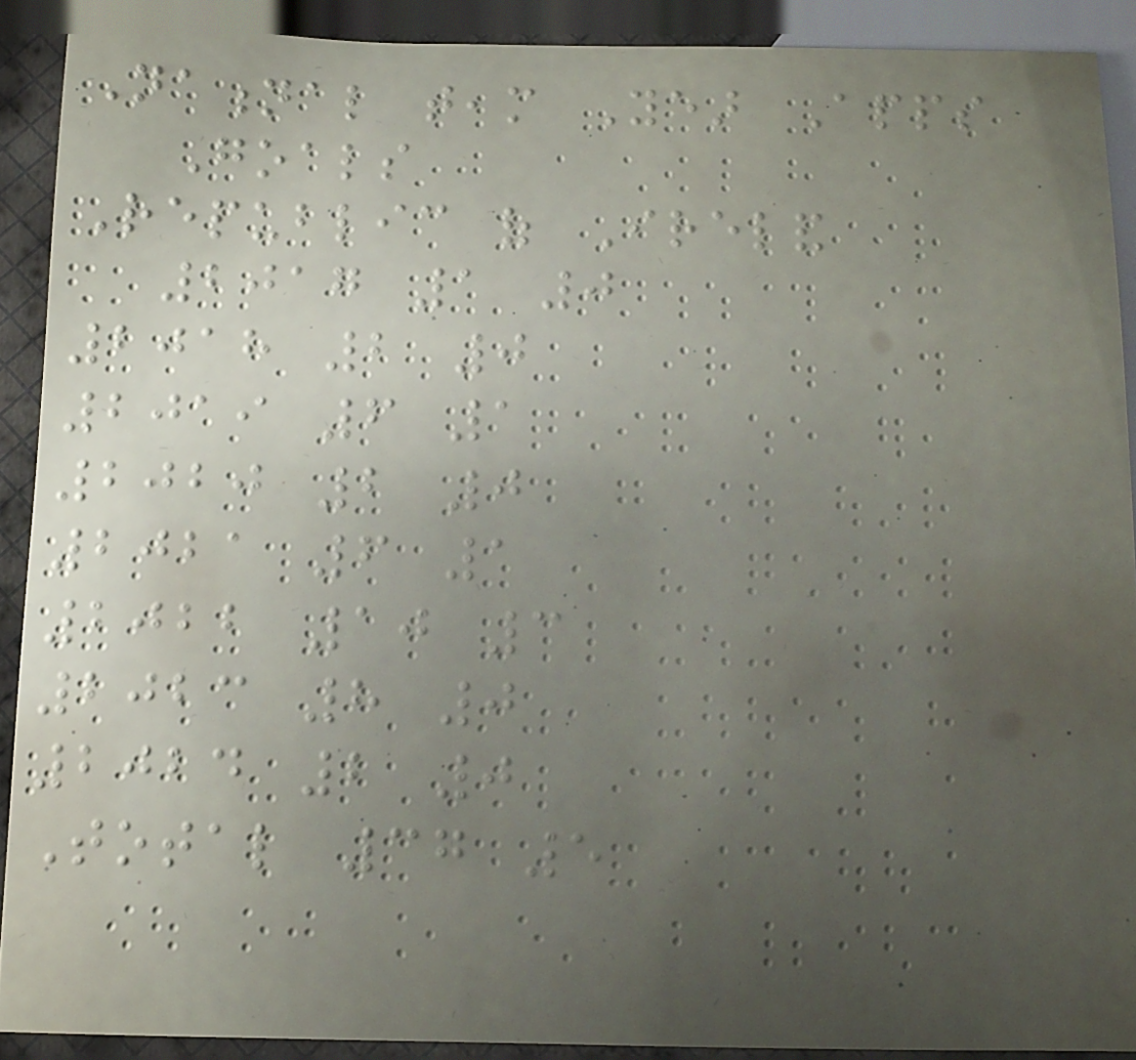National team Year Apps
Goals
Republic of Ireland
2017 1 0
2018 2 0
2019 6 1
2020 2 0
2021 6 1
2022 10 3
2023 8 0
2024 2 0
Total 37 5
